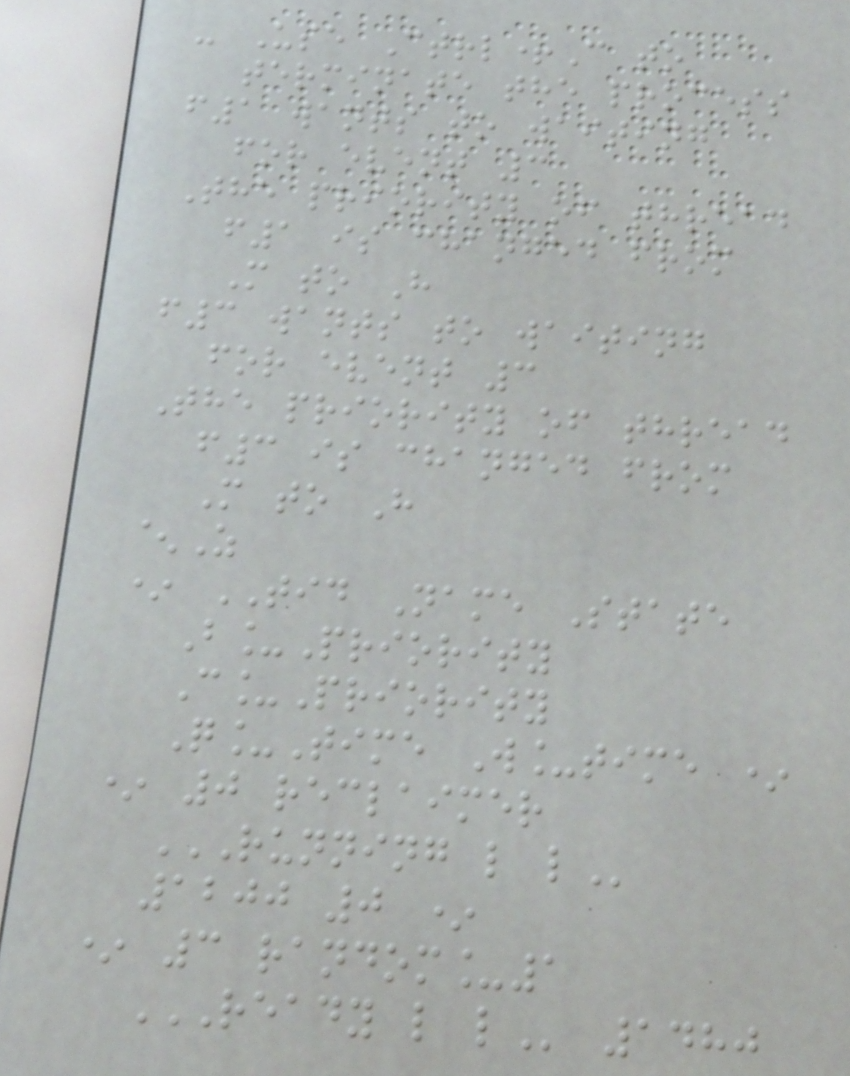- Use Ctrl+C to
terminate the process
f1 wants to waiting
for event 3
The priority of thread
f1 is changed from
M to H
f3 wants to waiting
for event 3
The priority of thread
f3 is changed from
M to H
^Z
* TID Name State
B_Priority
C_Priority
Q_Time W_time *
* 0 reclaimer
RUNNING L L
1200 0 *
* 3 random_1
READY L L 1480
